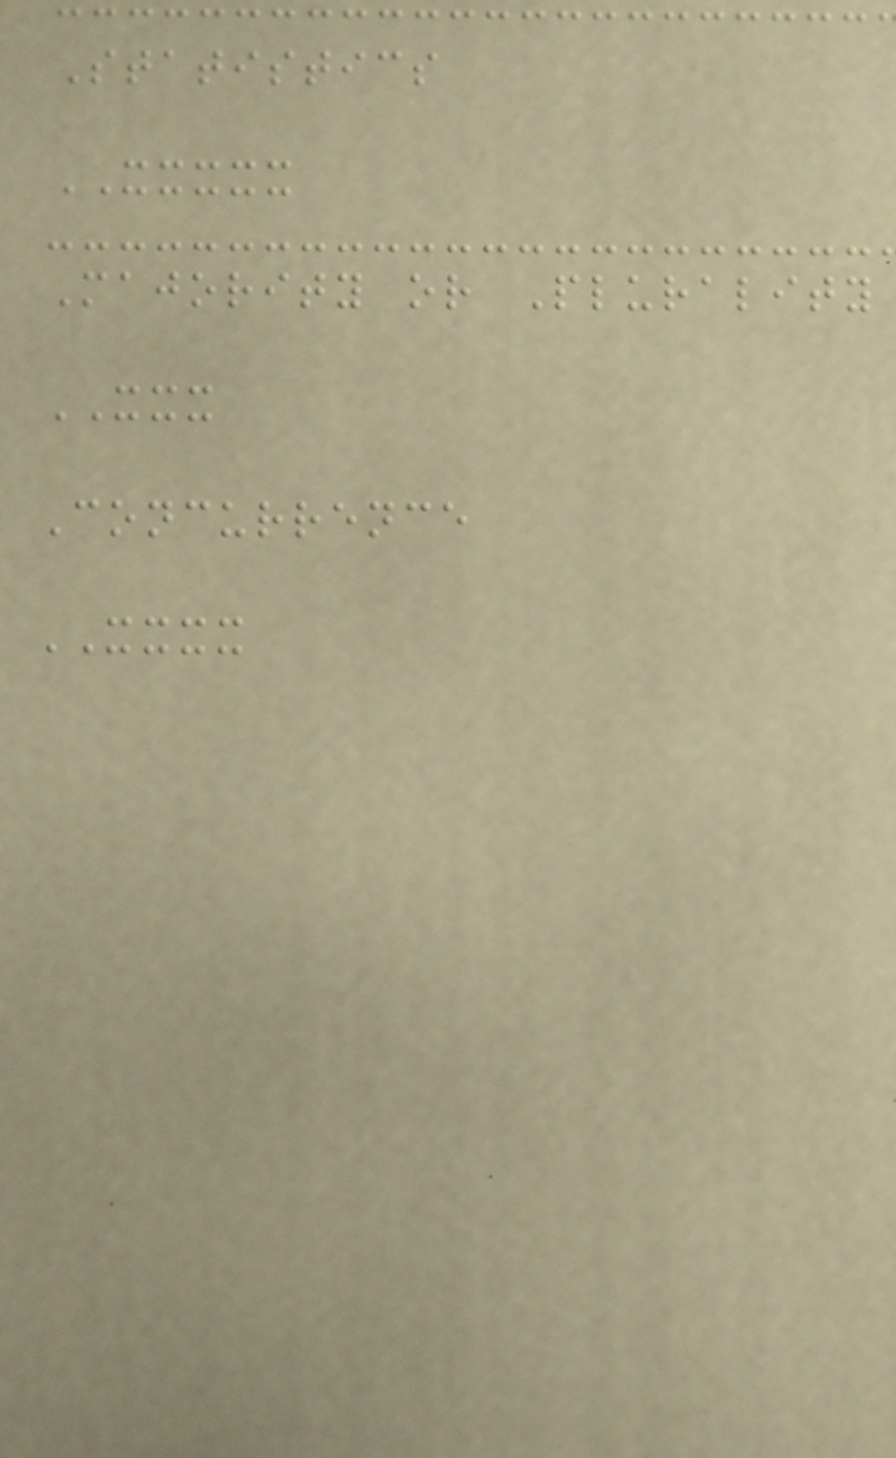Statistics
XXXXX
Majority or Plurality
XXX
Concurrence
XXXX
